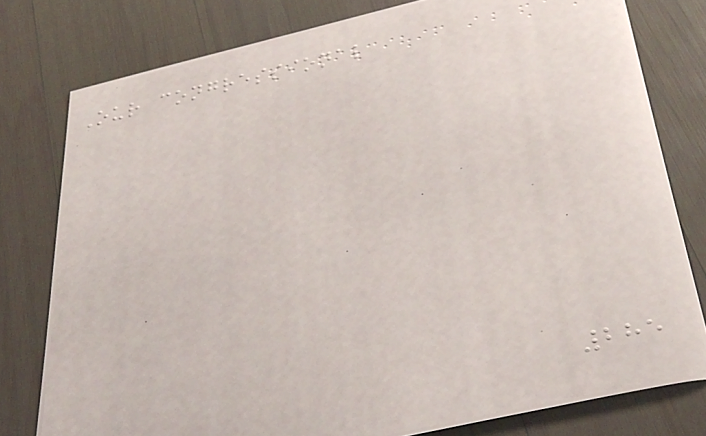Our congressional
285
